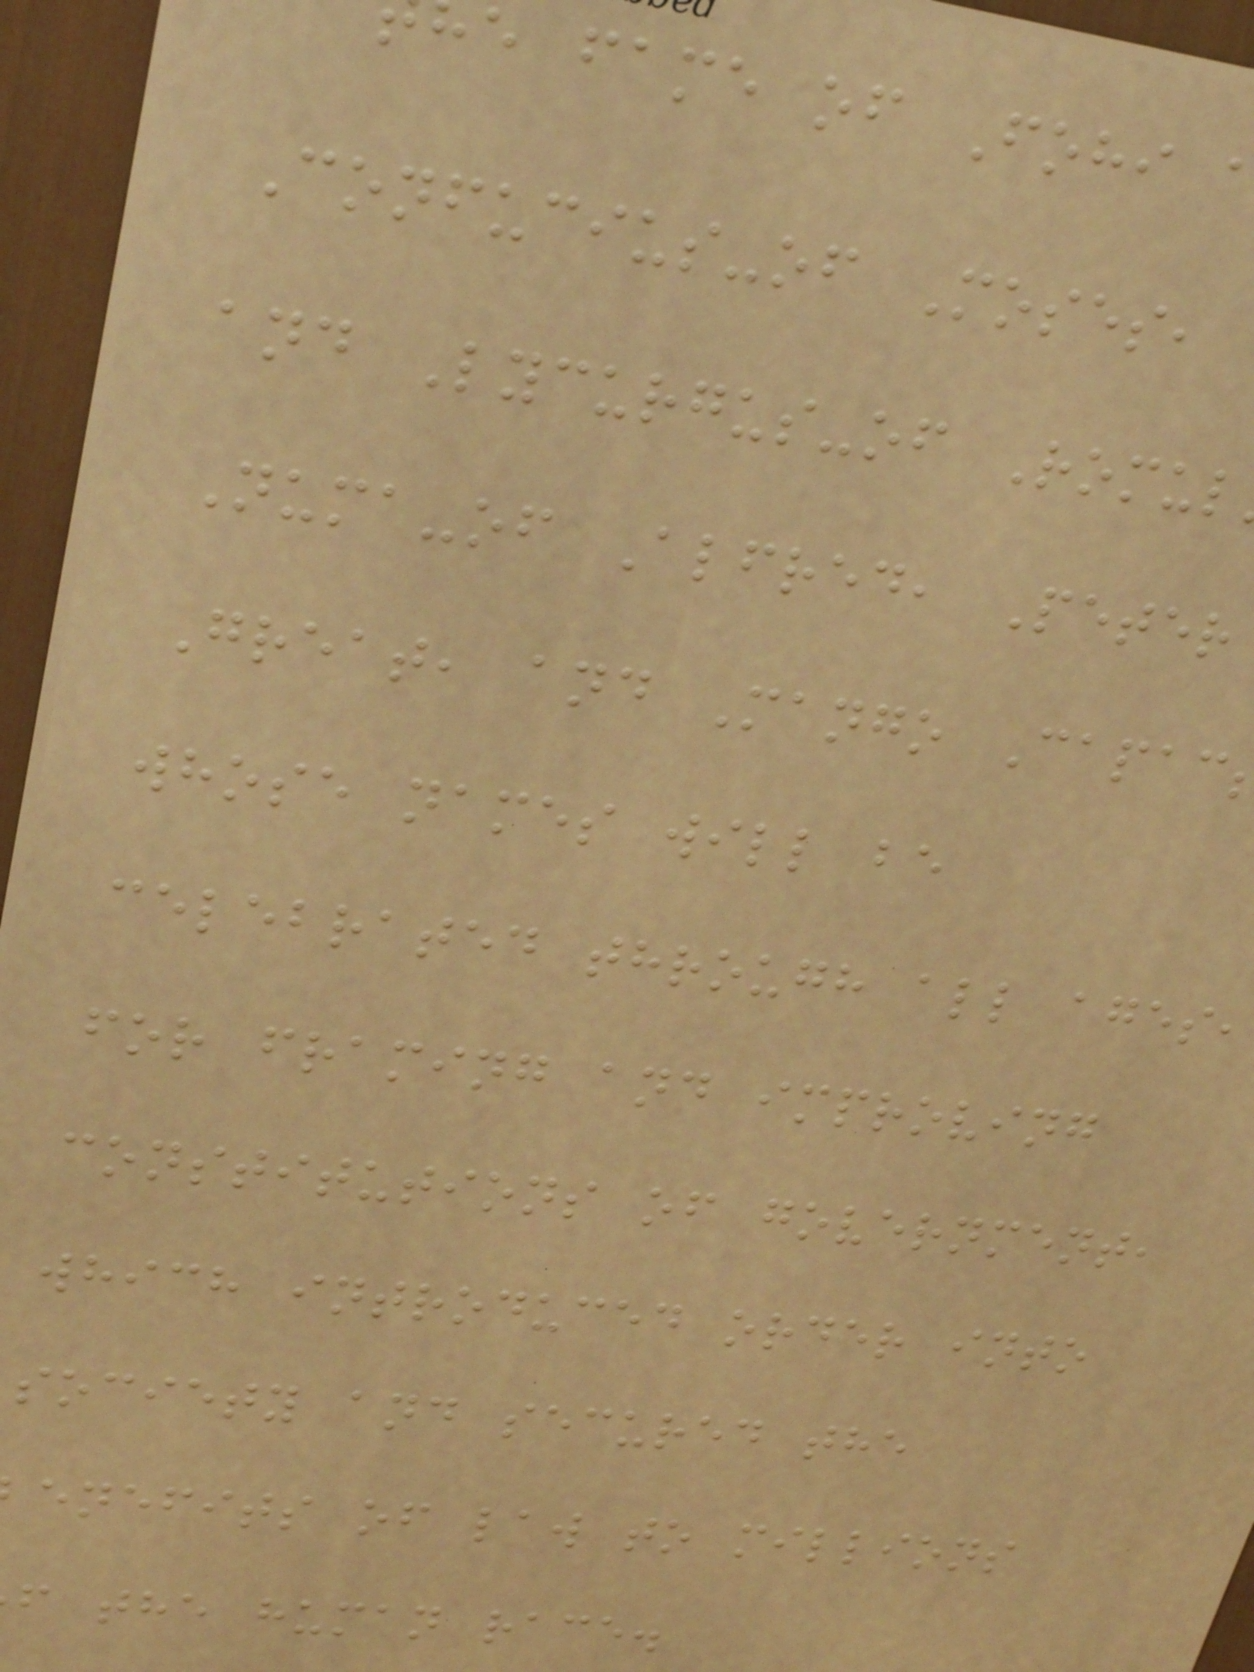e fame of Fohi
Confucius-of Moses,
and Lycurgus-of Romul
Numa-of Alfred, Peter
Great, and Mango Capac
whose names will be
celebrated through all ages,
for framing and improving
constitutions of government,
which introduced order into
society and secured the
enefits of law to millions
f the human race.
